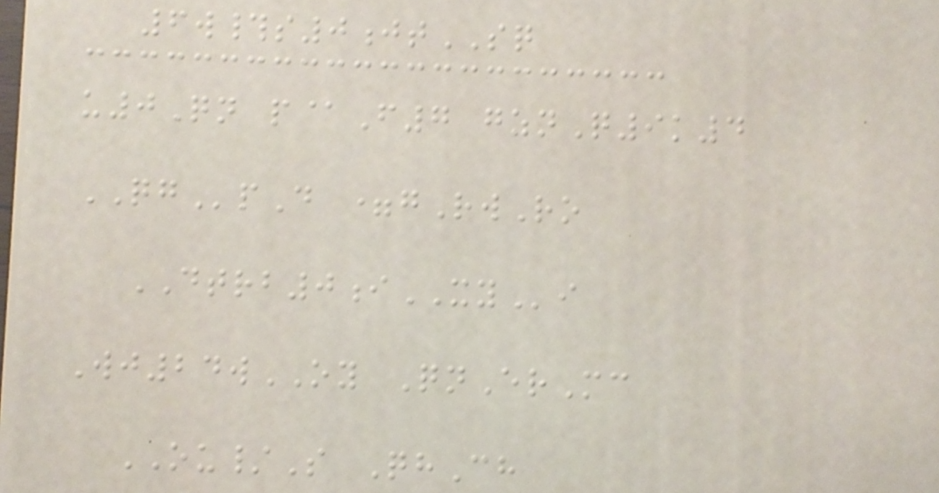6w#s0jtSQ
u0Qn p@F7 gznQ9k4
QGpD =gRwRo
DTRB0iXYi
Wj24wOY QnErMc
OU/S QhCh
